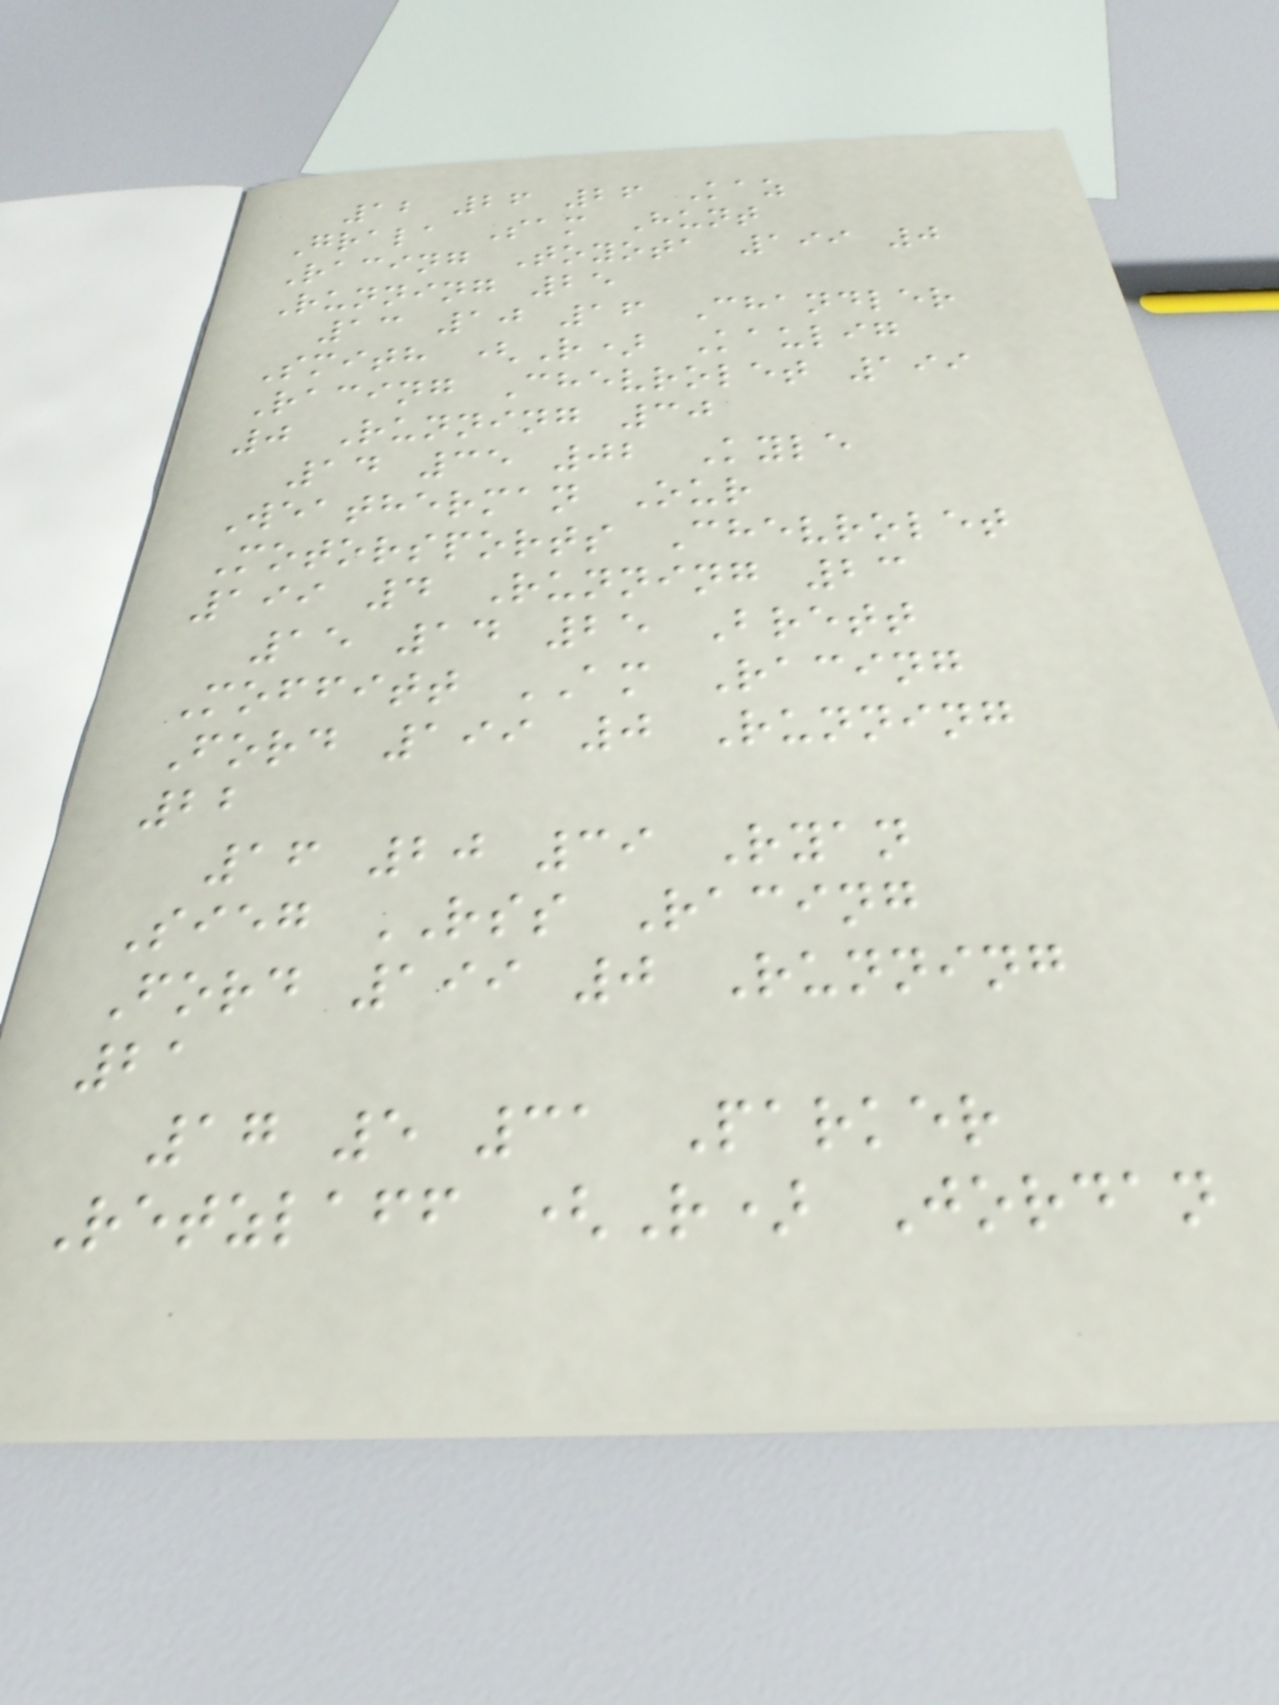12 26 26 Kaz
Grala Sam Hunt
Racing Toyota 199 0
Running 25
13 10 16 Chandler
Smith (R) Kaulig
Racing Chevrolet 199
0 Running 30
14 35 02 Kyle
Weatherman Our
Motorsports Chevrolet
199 4 Running 23
15 14 25 Brett
Moffitt AM Racing
Ford 199 0 Running
22
16 20 39 Ryan
Sieg RSS Racing
Ford 199 0 Running
21
17 5 31 Parker
Retzlaff (R) Jordan
